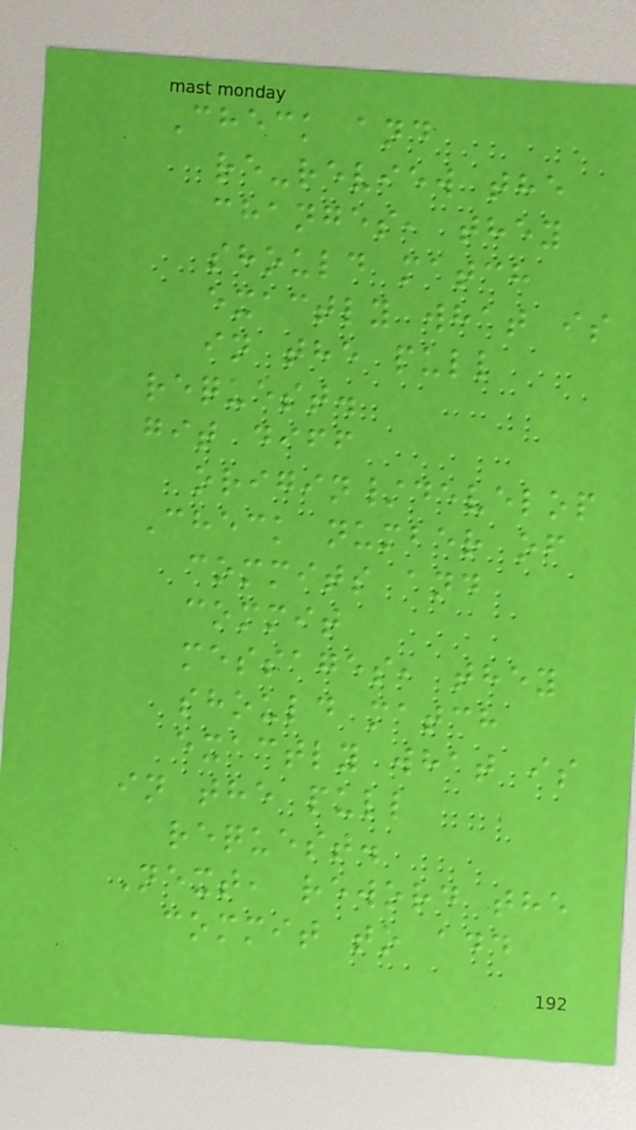Check and
re-review the
changes, they
should match
exactly what is
in the pull
request.
git diff
origin/develop
Check number of
commits and
commit
messages, they
should match
exactly what is
in the pull
request.
Next, reword the
commit to add
